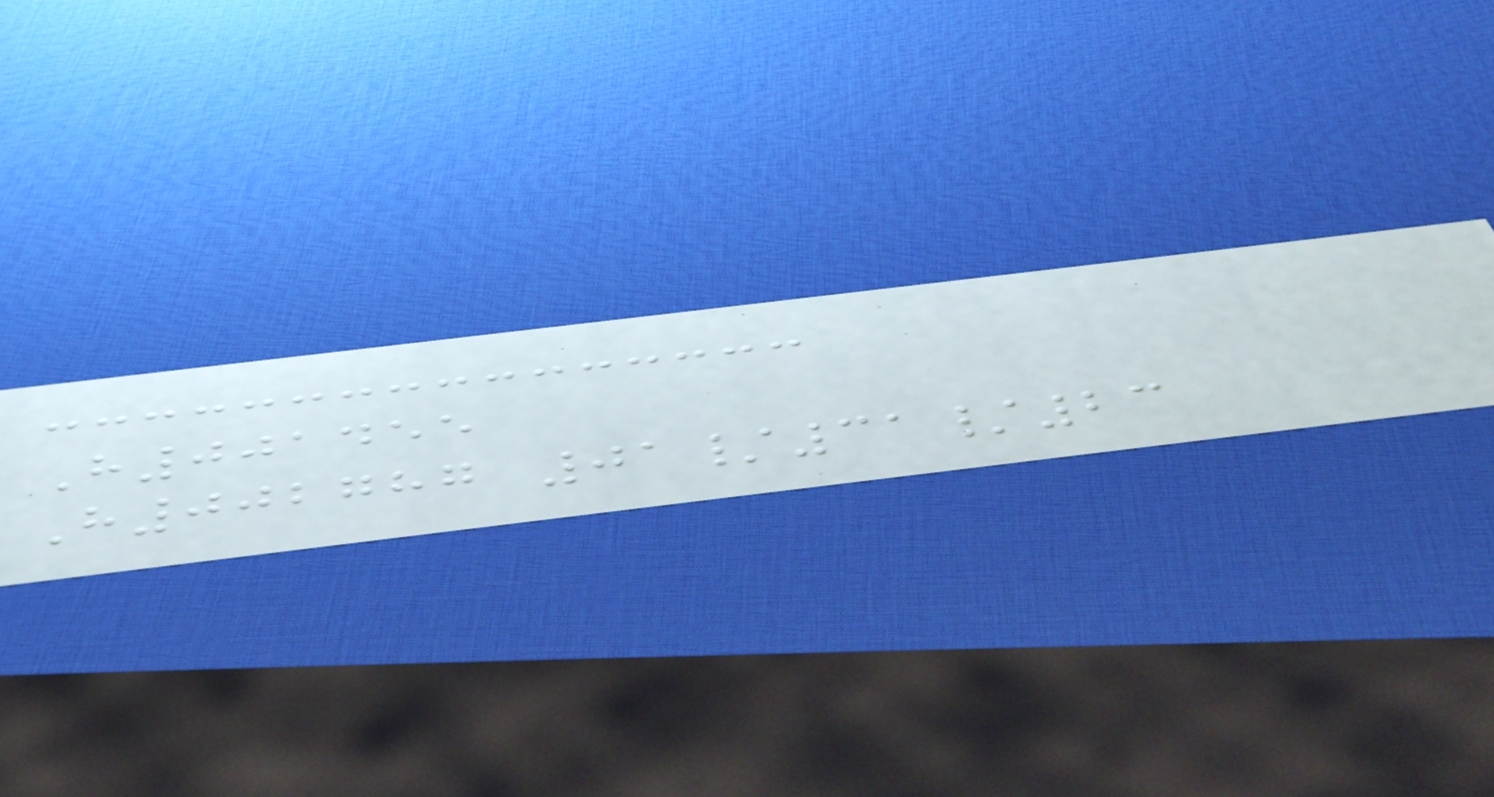H001455
H002787 01/31/23
